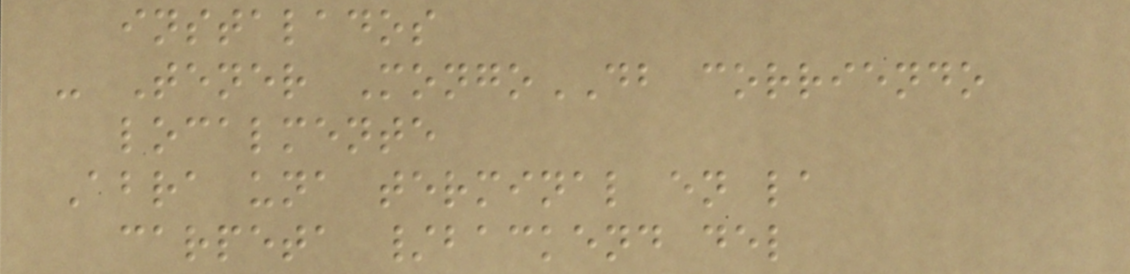instalados
- Tener MongoDB corriendo
localmente
Abra una terminal en la
carpeta /backend del
